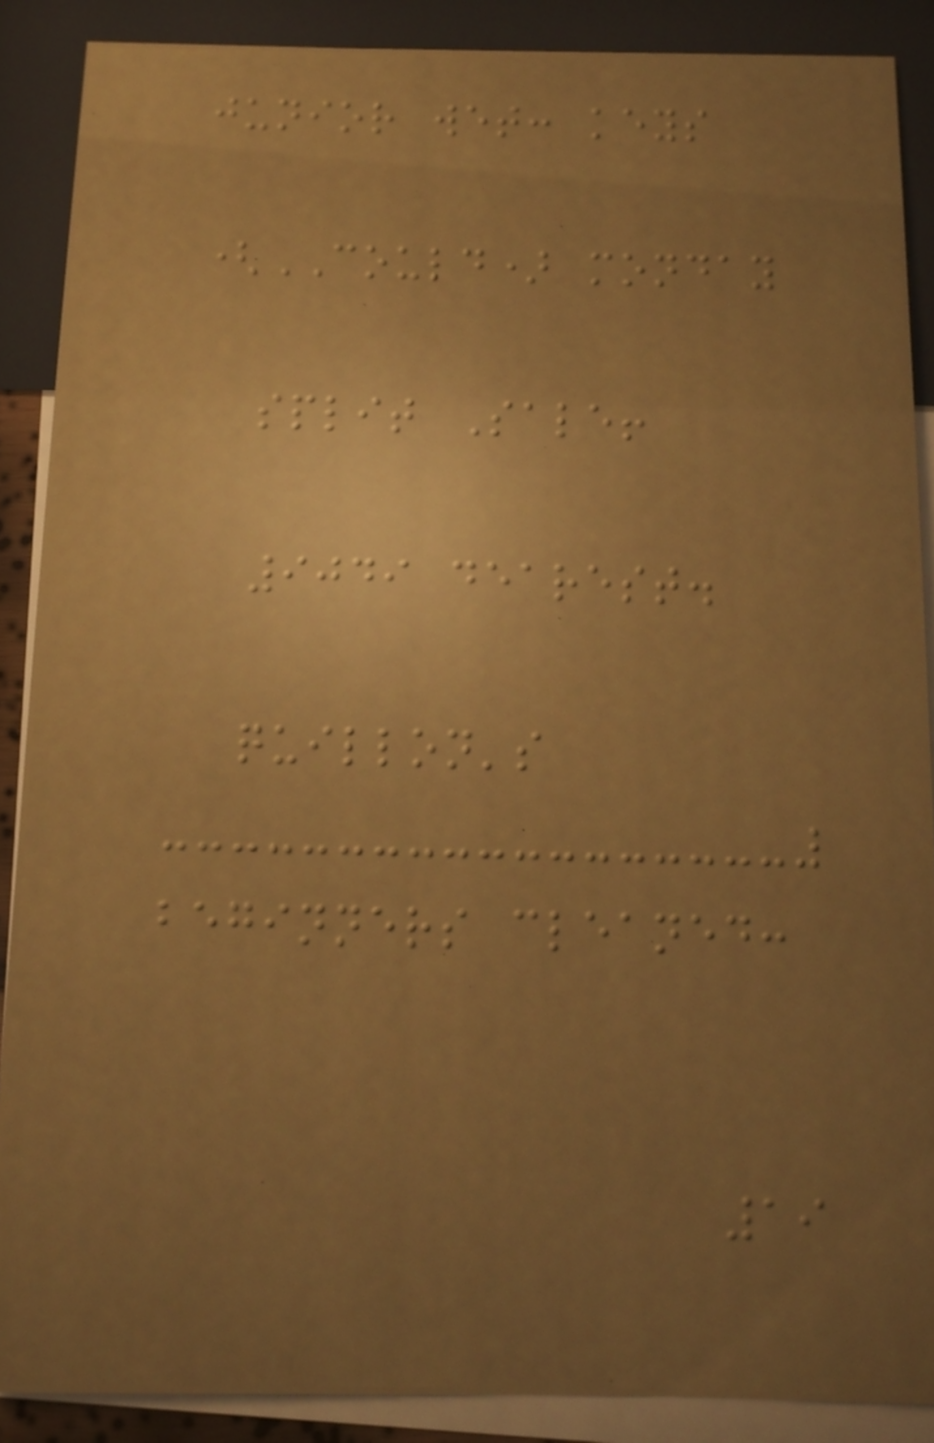junior wet: keys
(COULD) monday
split Sale!
9049 dearest.
quillon's
beginners cleaned:
19
